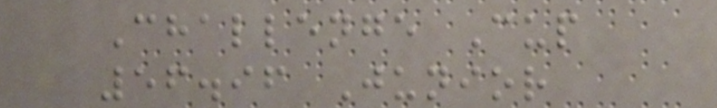Challenge Cup
56.96 Junior
